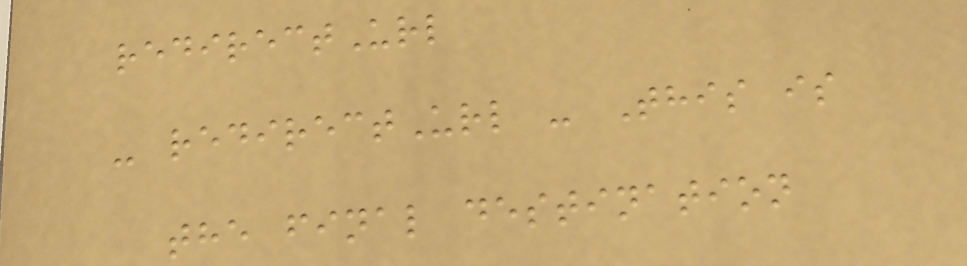redirectUrl
- redirectUrl - This is
the final destination
